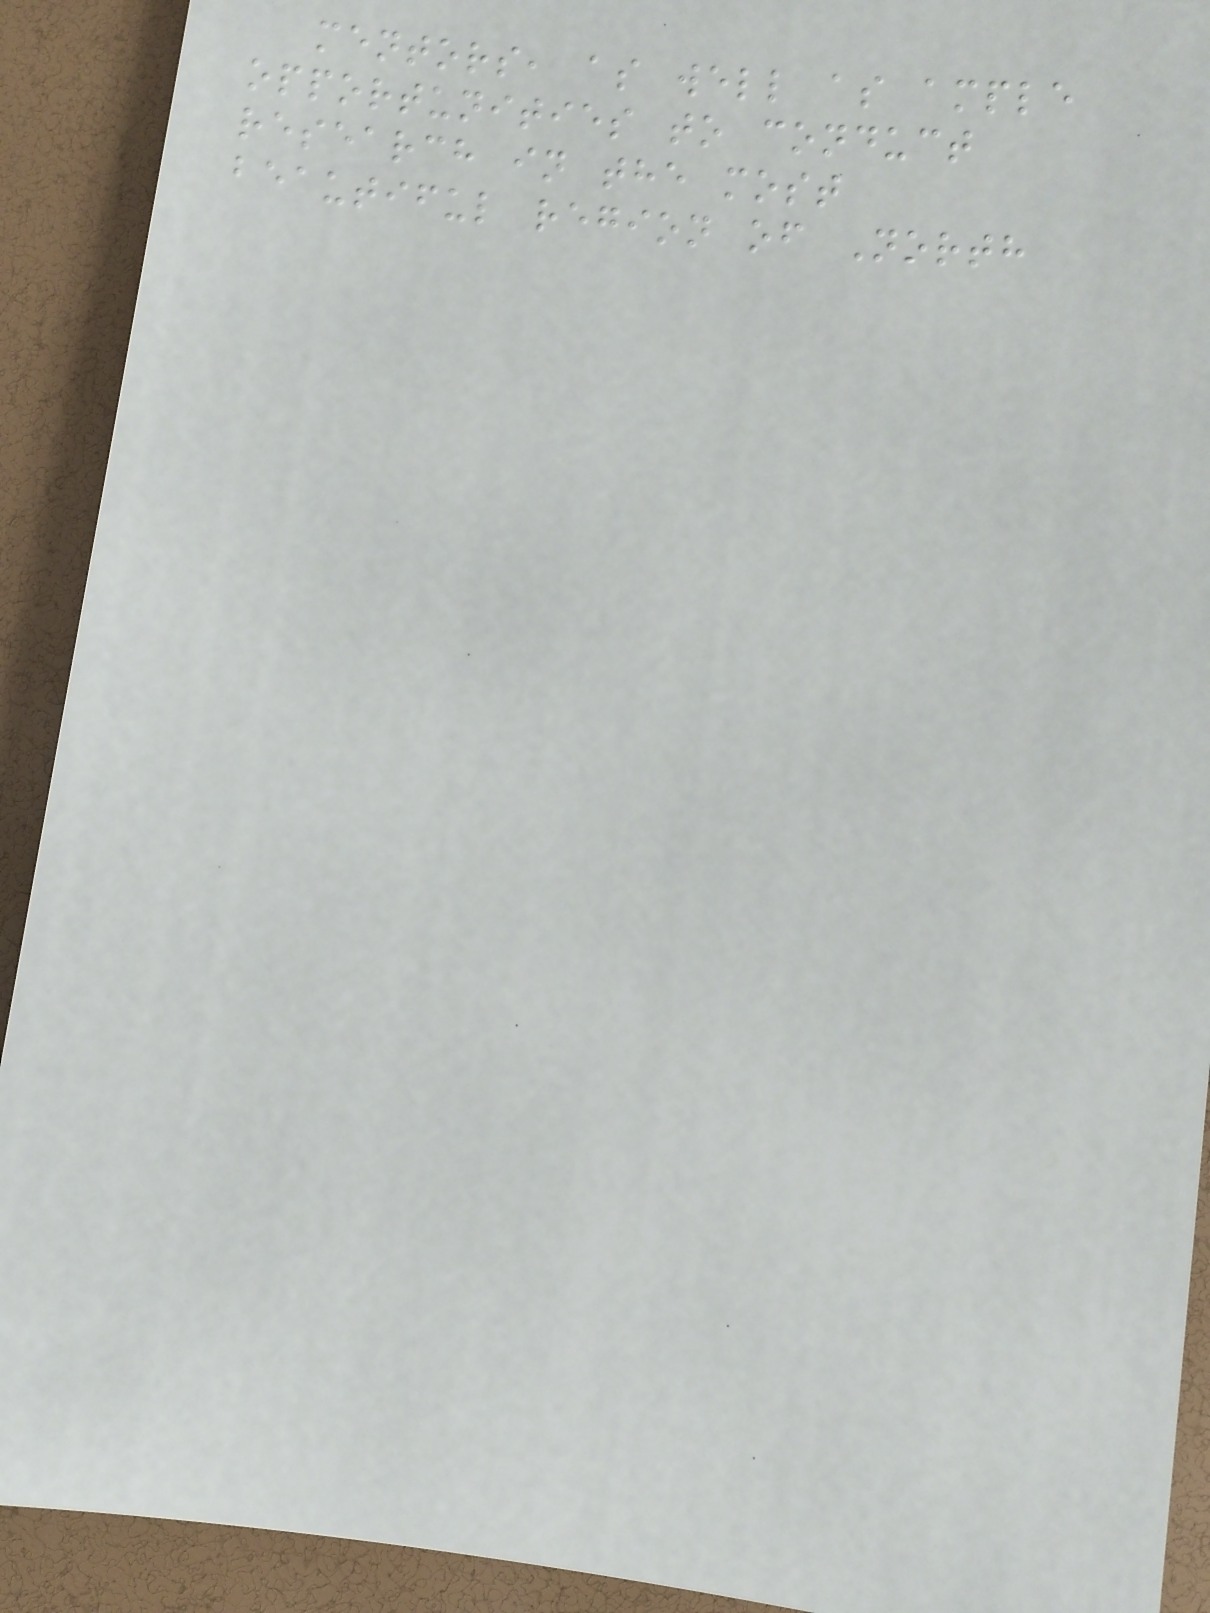mentors, as well as ample
opportunities to conduct
research in the most
beautiful region of North
